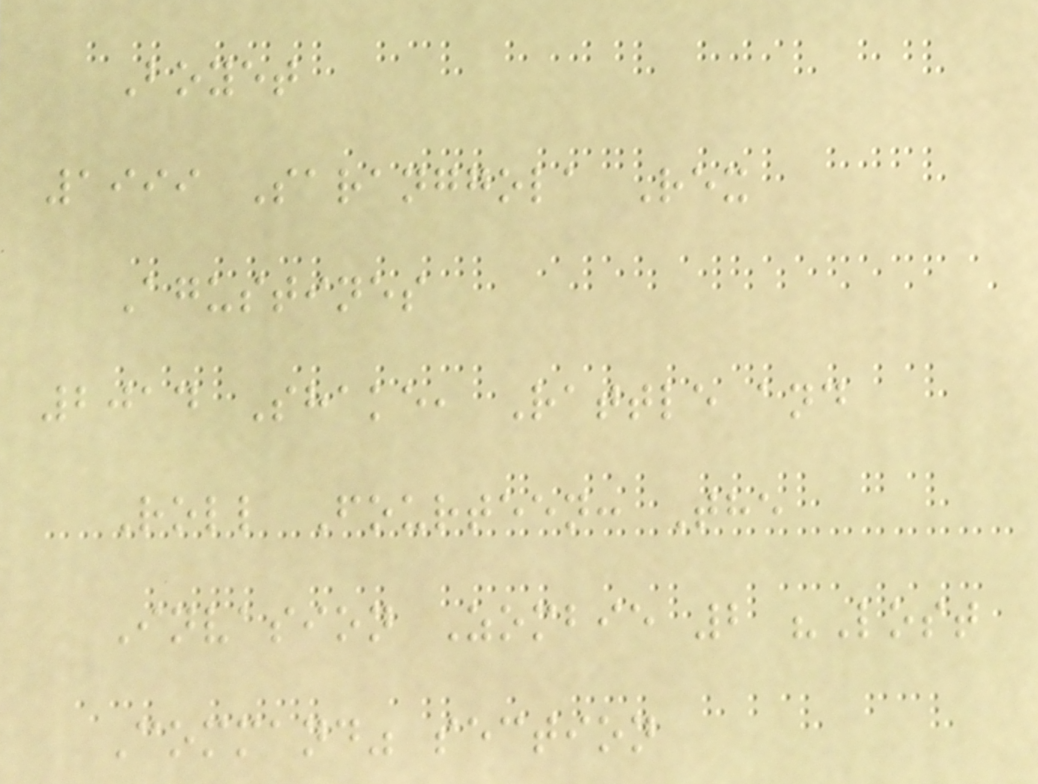Boyet
1999 Saranggola Rex
Agustines
2014 Shake, Rattle and
Roll Fourteen: The
Invasion Zombie 2 "Lost
Command" section
